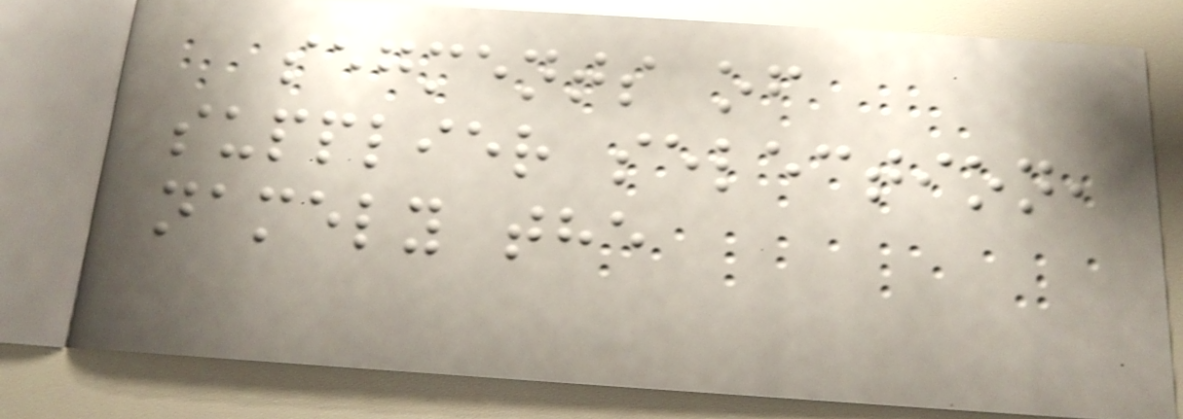segments of
supplier selection,
namely the
